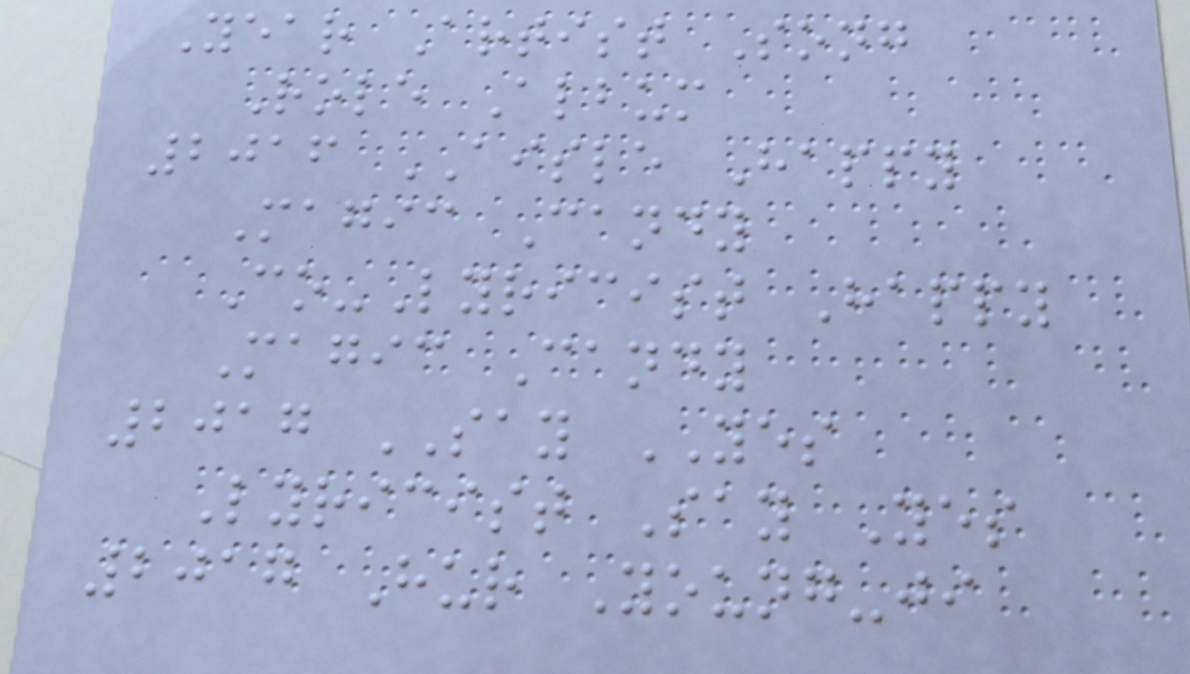Year Artist Song
Role Album
2016 AISLE Happy
Magic Candy
Co-Lyricist Happy
Magic Candy
2017 SAY YES
Lyricist Say Yes
2017 Hur Young-ji
